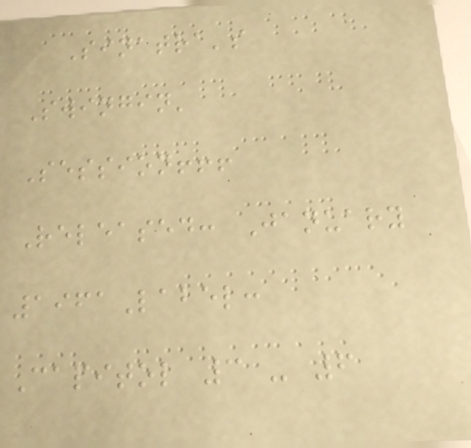Sinatra's
Swingin'
Session!!!
Released: January
1961Label:
Capitol 3 - 6
